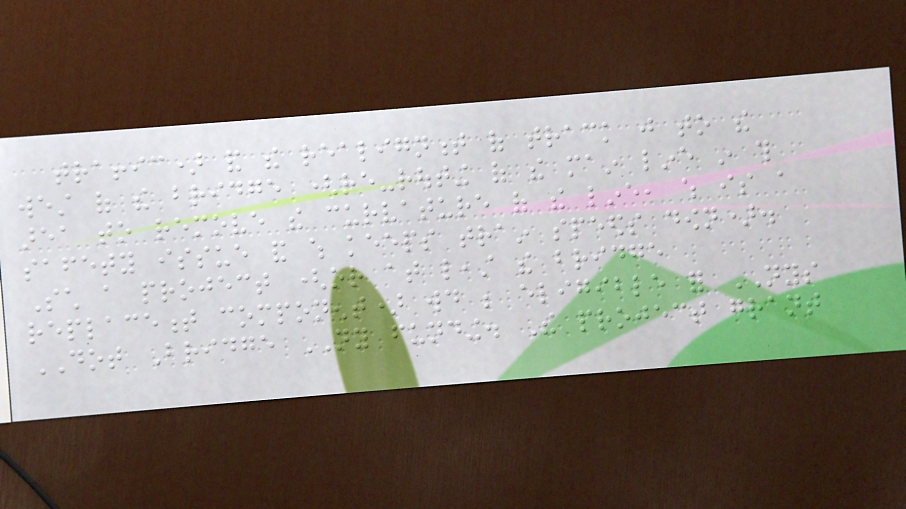traffic) and the realignment of track just to the
west of the bridge (re-routing of the main line in this
area to remove the curvature of the line, which is a
safety issue and which keeps train speeds down).
Such a project (or at least the bridge
replacement component) would be eligible for NYS
DOT Bridge NY funding. The project grant
